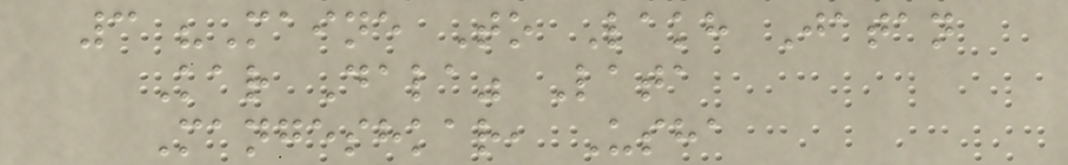3 "Maine To Lakh Jatan
Kar Dala" Lata
Mangeshkar, Usha
